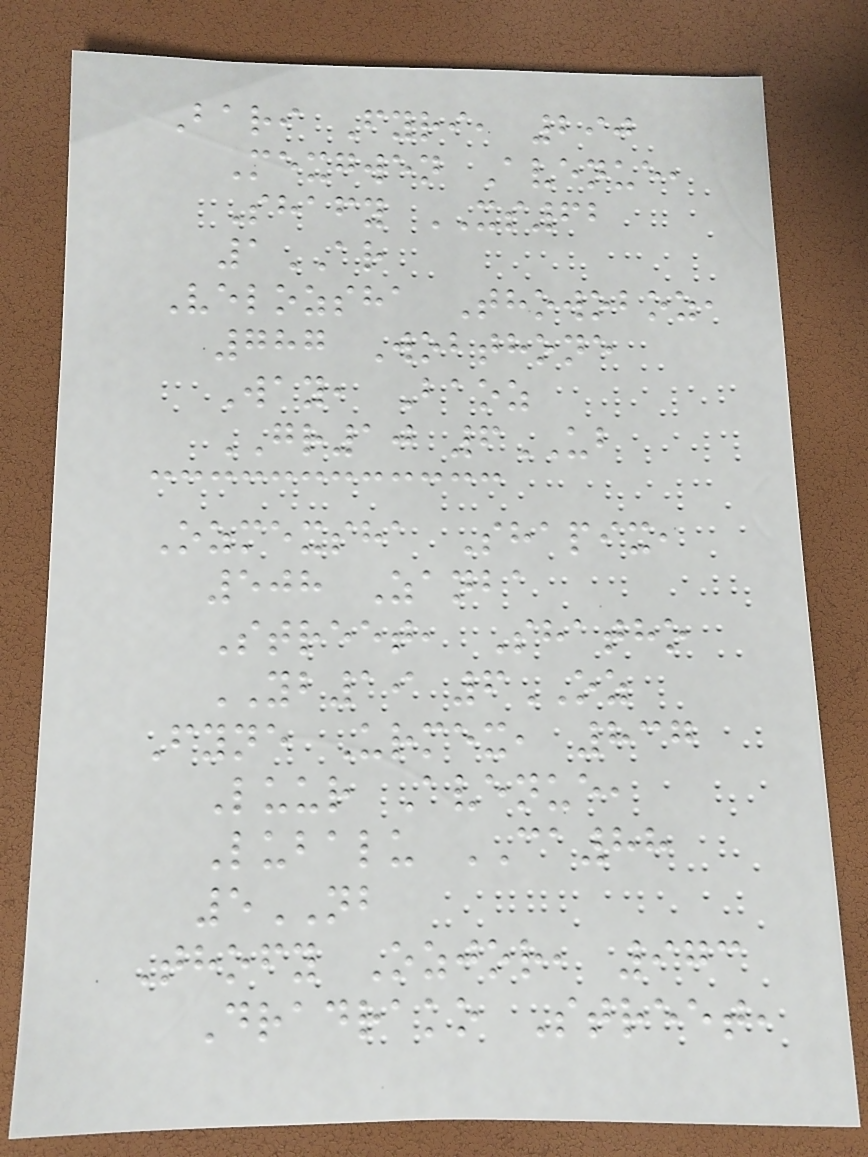Bari Fyri, 290
Mexgwen Avenue,
Shafy XS62
1AR
Velozsha Thowoboz,
787 Wobthone
Way, Baoz
GR10 6UB
Ozmexsha Shapix,
508 Zanba
Street, Shatho
YB19 6OZ
Fyne Urmex, 837
Luur Avenue,
Lubalu CA88
5NB
Thofy Ozjor, 973
Dradrako Street,
